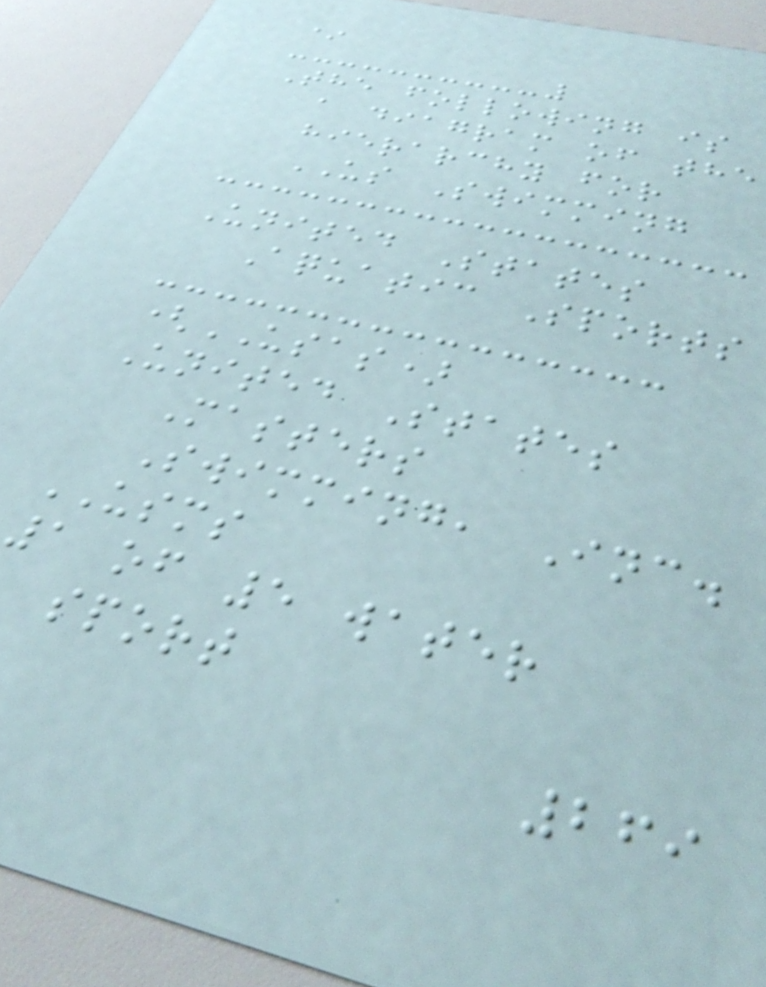*
The following is
a diagram of the
hierarchy for
US Swimming
United States
Aquatic Sports
(USAS)
United States
Masters
Swimming, Inc.
USMS
1 of 5 water
sport
269
